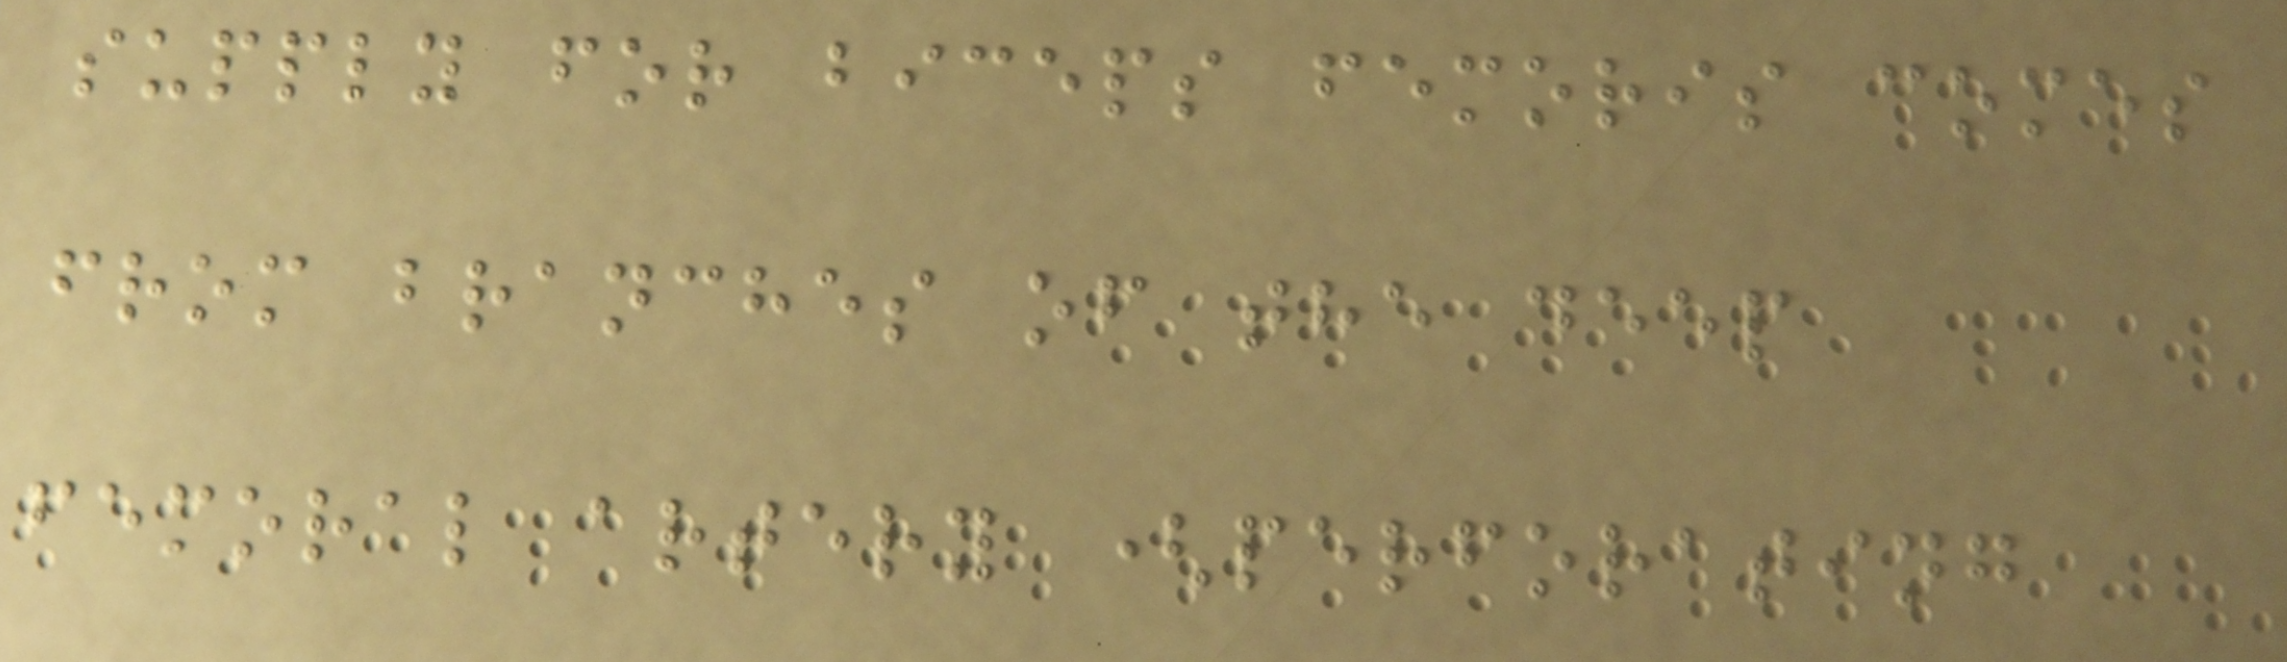supply for biceps femoris comes
from branches of the deep
femoral artery (perforating
